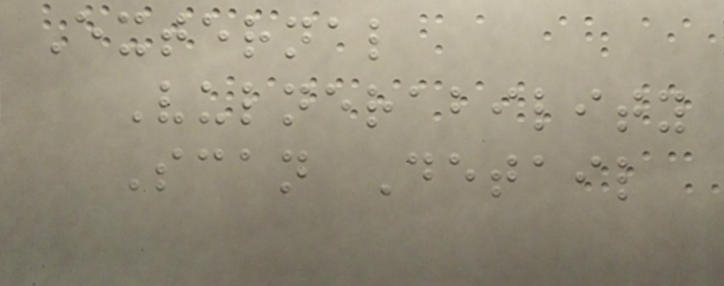External
Vulnerability
Scan Detail
